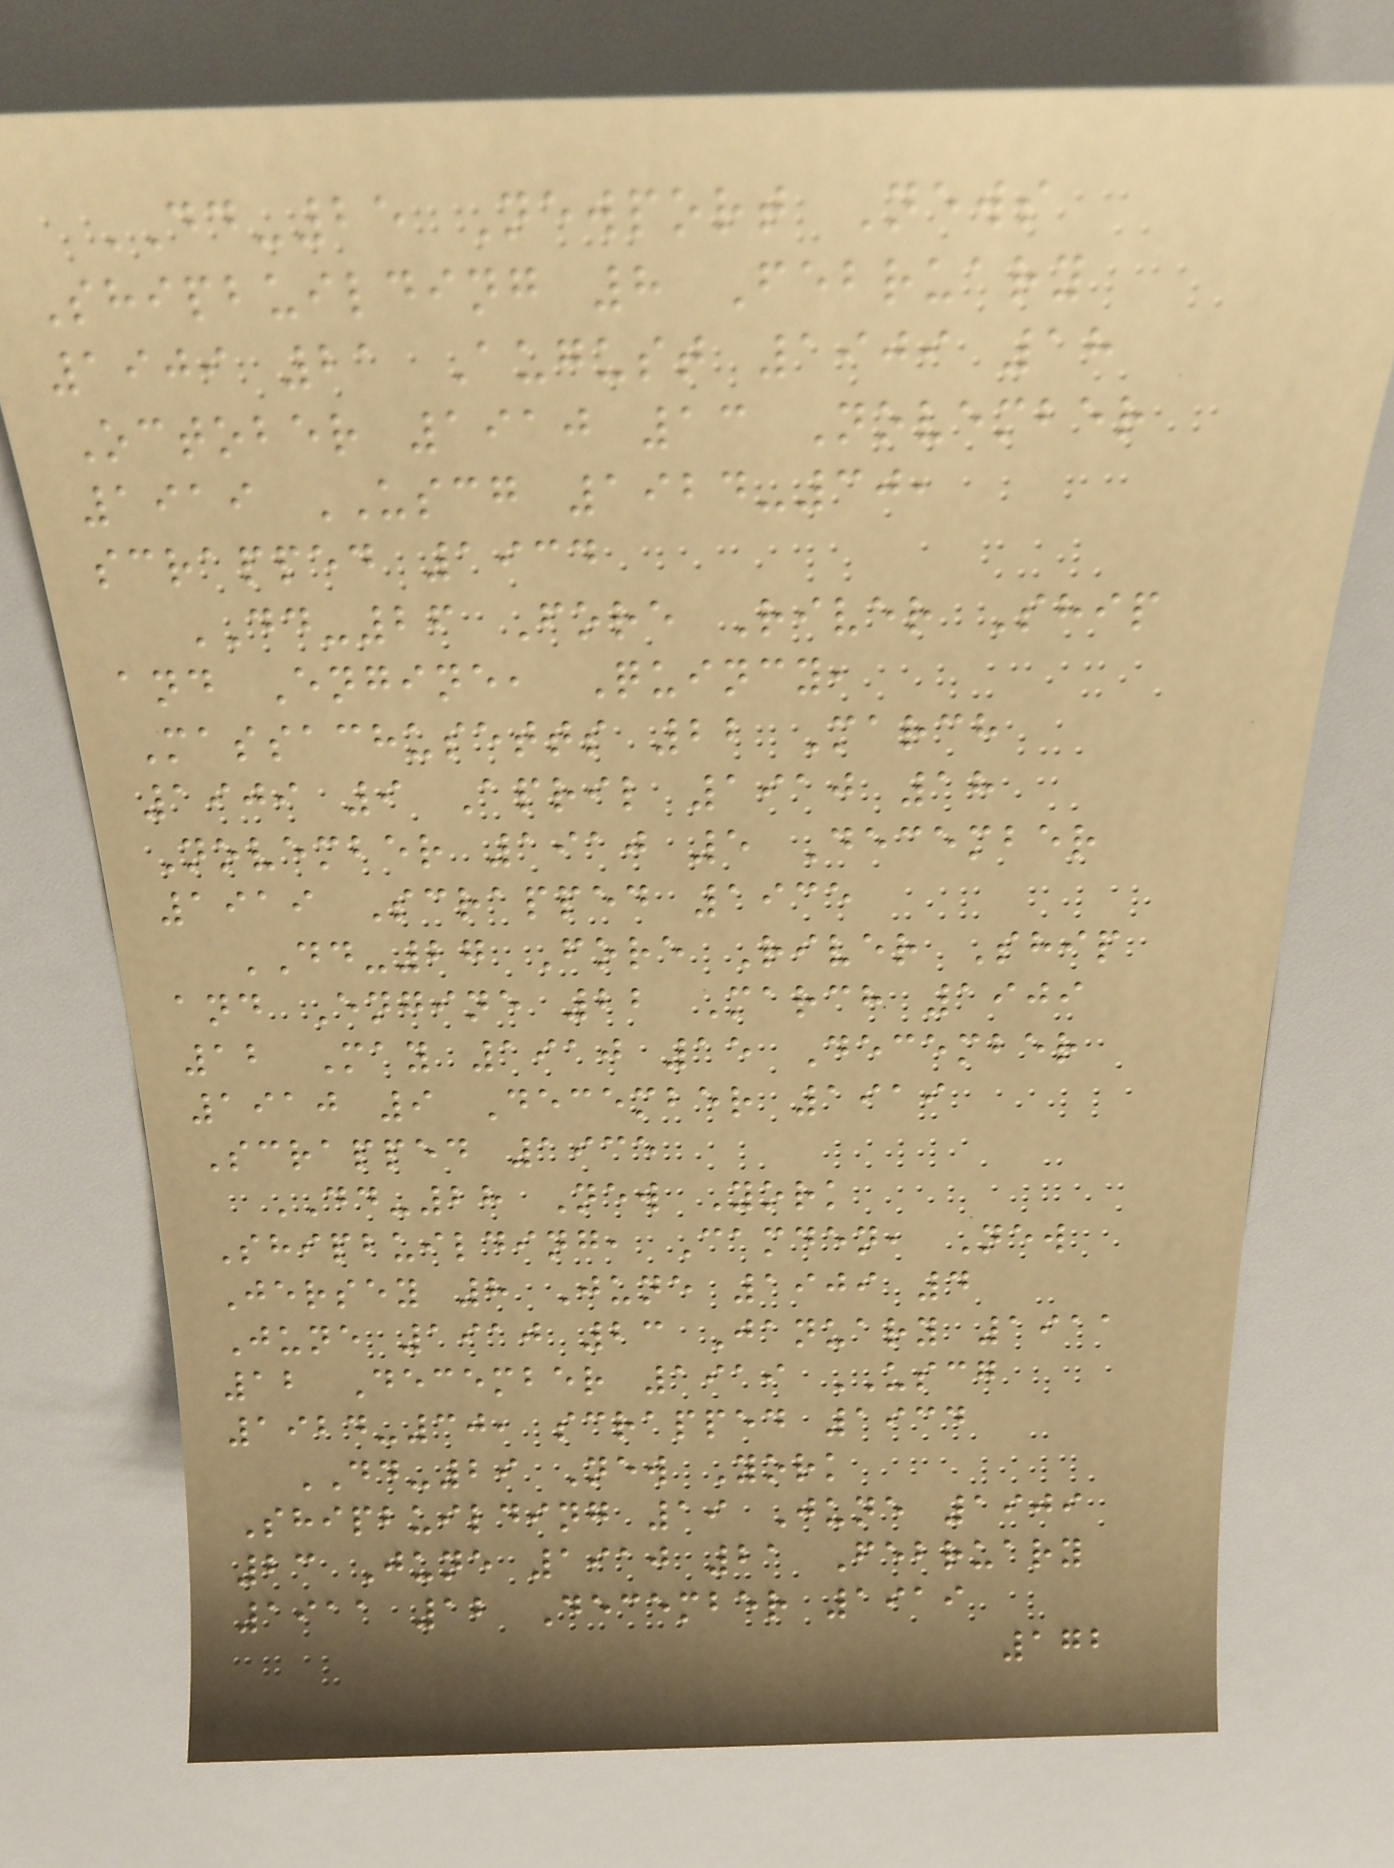DD-25 Newport News
Shipbuilding 8 February
1909 21 August 1909 18
October 1910 13 November
1919 USCG 1924-30,
scrapped 1934
DD-26 Fore River Ship
and Engine, Quincy,
Massachusetts 22 March
1909 9 April 1910 18
November 1910 5 December
1919 Scrapped 1935
DD-27 Fore River Ship
and Engine 22 March 1909
12 May 1910 15 December
1910 9 December 1919
Scrapped 1935
DD-28 New York
Shipbuilding, Camden, New
Jersey 8 June 1909 4
June 1910 23 January 1911
12 December 1919 USCG
1924-30, scrapped 1934
DD-29 New York
Shipbuilding 19 June 1909
23 June 1910 21 February
1911 12 December 1919
172
